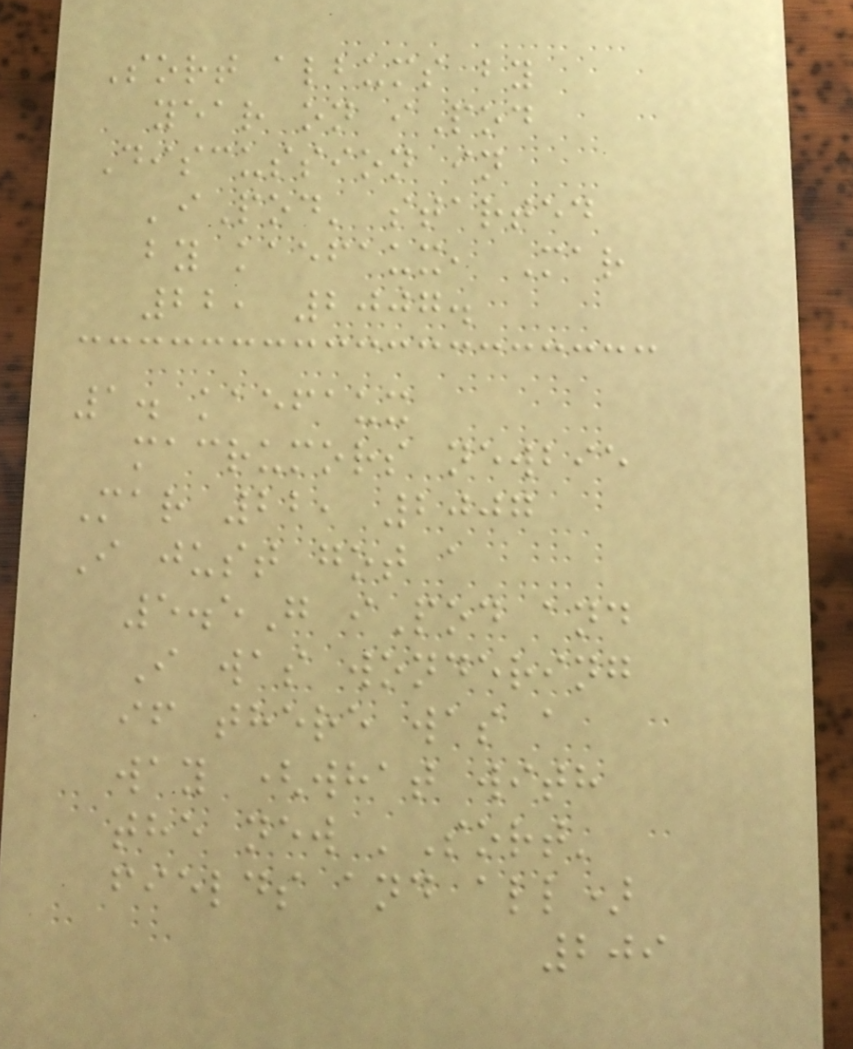Sort albums by
year on iPod
Discussion in
'iPod' started
by kaefaux, Mar
22, 2007.
1. kaefaux
macrumors newbie
Mar 22, 2007
I just got a
5.5G iPod and
I was wondering
if there was a
way (what with
the new 'Sort'
fields and all)
209
